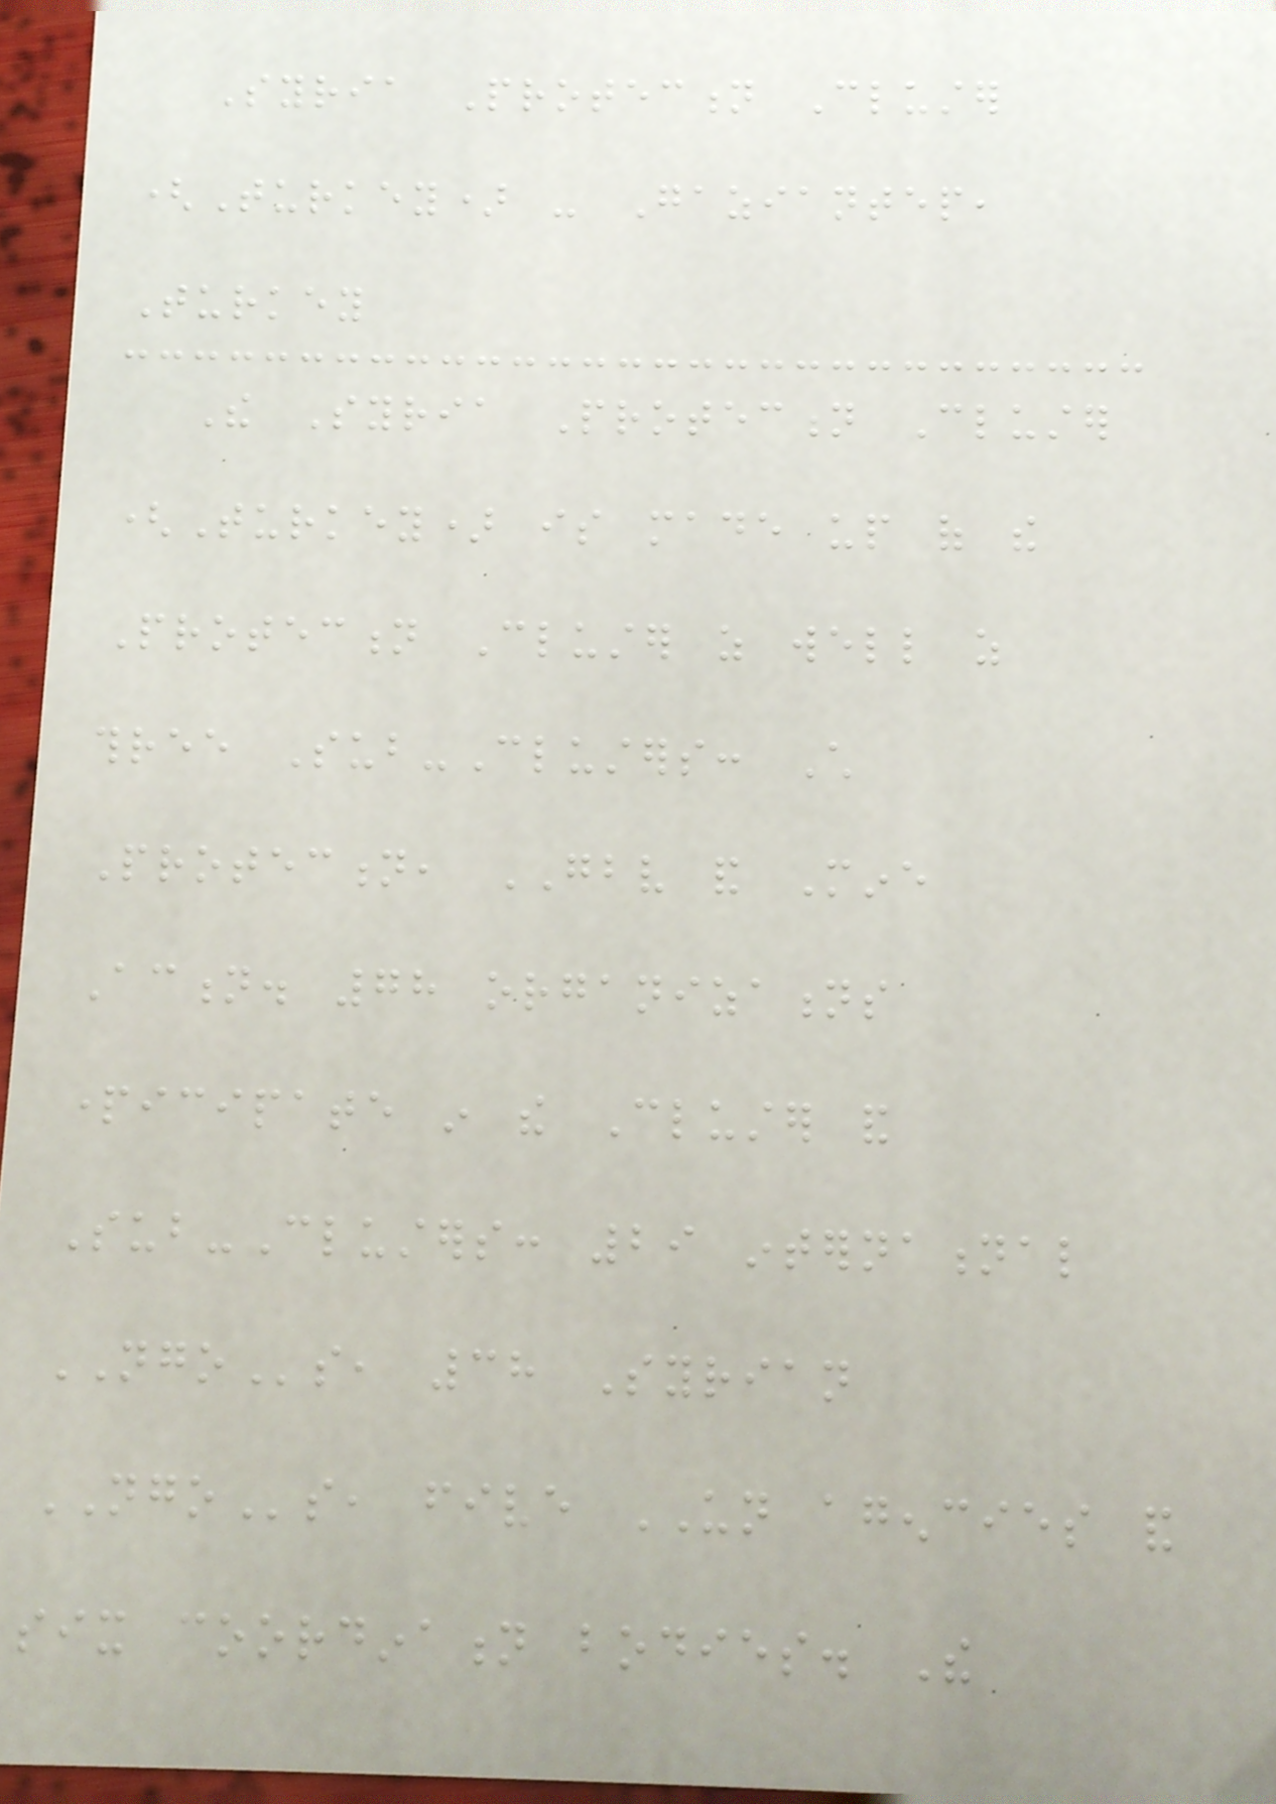Syria Protection Cluster
(Turkey) - Gaziantep,
Turkey
The Syria Protection Cluster
(Turkey) is made up of the
Protection Cluster as well as
three Sub-Clusters: Child
Protection, GBV and Mine
Action. 78 organizations
participate in the Cluster and
Sub-Clusters: 29 international
NGOs, 38 Syrian
NGOs, five UN agencies and
six coordination bodies. The
